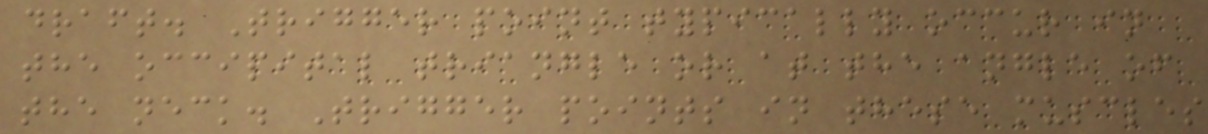draft. Trigger point typically occur in
the occipital triangle or at the angle of
the neck. Trigger points in these muscles
